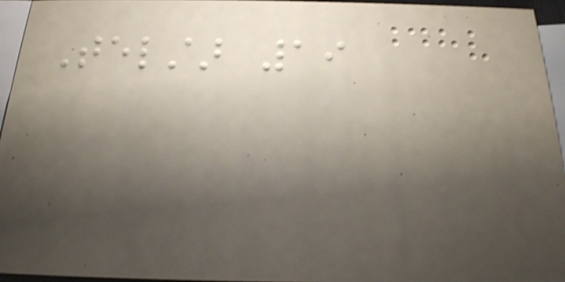Telstar 19
